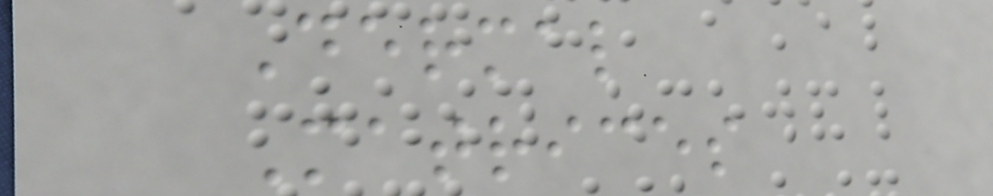Dermal
Matrices
